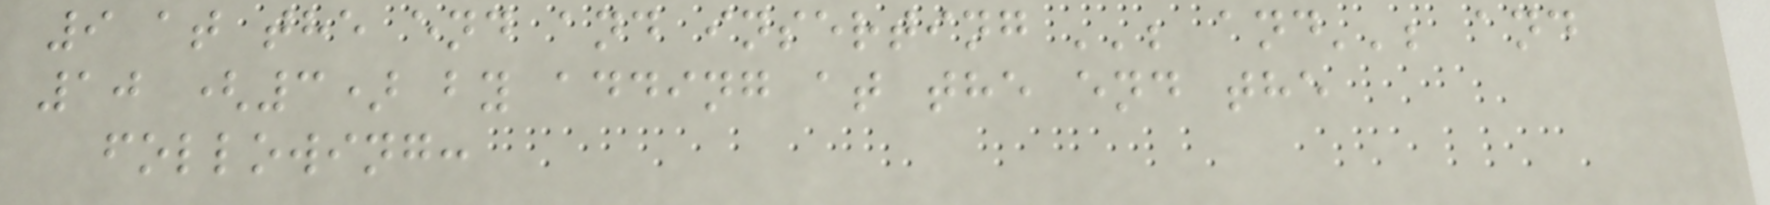9 at the end and inserting ''; and''; and
10 (3) by adding at the end the
following:
